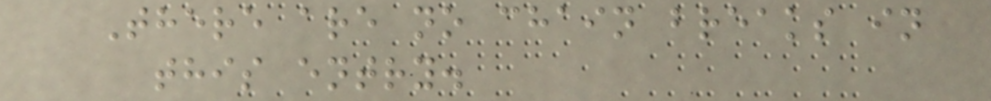There are no chain breaks in
this entry.
